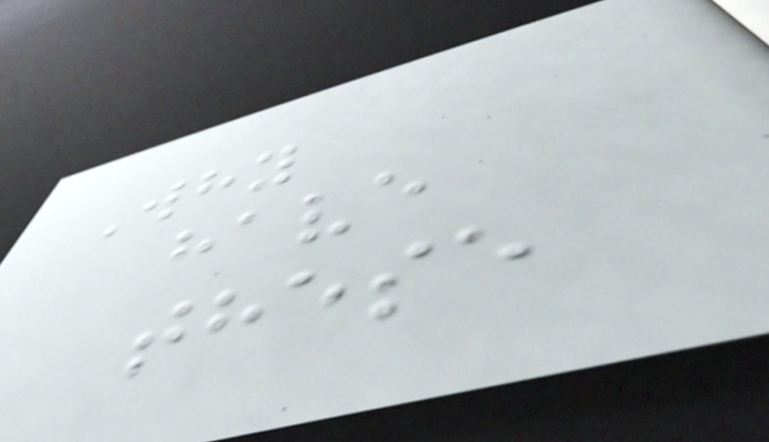Why
have
these
